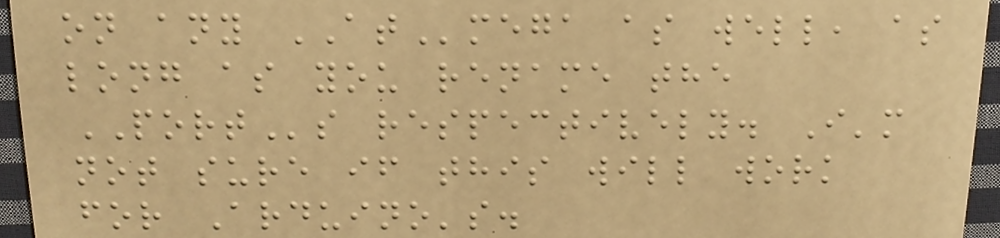on any ATmega as well, as
long as you rename the
PORTs respectively. I'm
not sure if this will work
for Arduino's.
